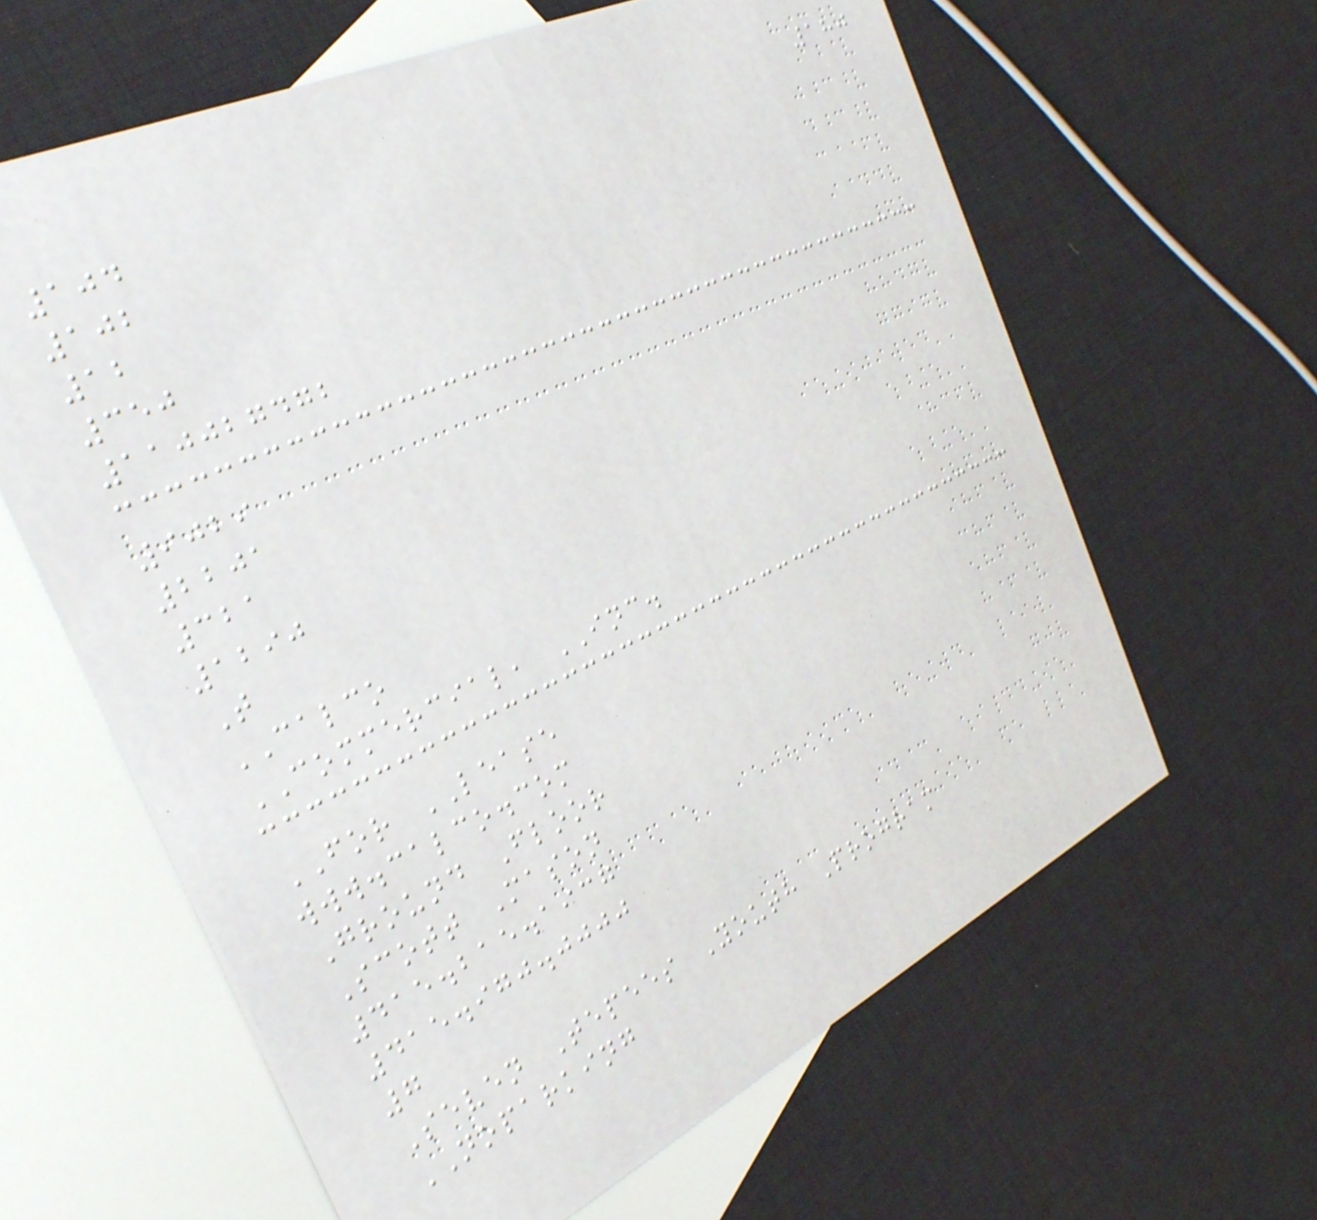180
104
102
12
350
110027472
9029
2201
321
1290
T
CALCO
COMMERCIAL, INC.
FOR LEASE
www.calco.com
Ground Floor
Scott Mason
415.215.1937
415.970.0000
7
Seven Tepees Youth Program
NOPARKING
